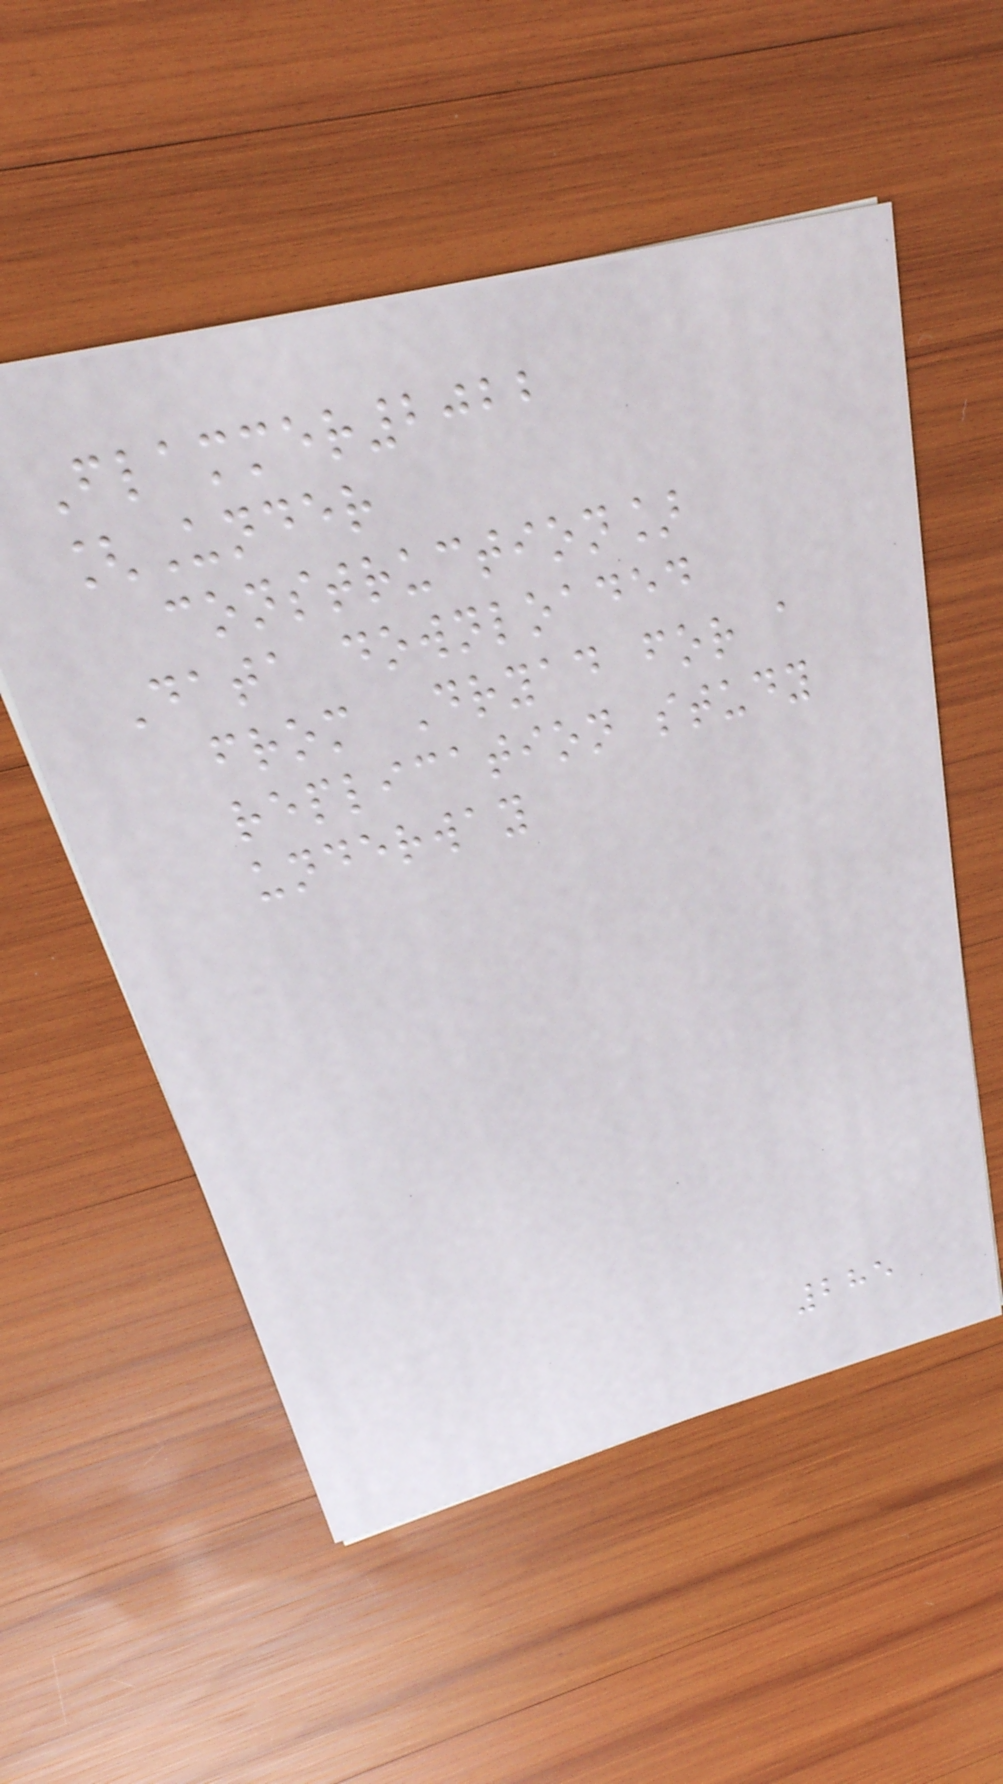Flammer2022
[Under
construction]
Data downloaded
from Dryad for a
replication study
underway
285
